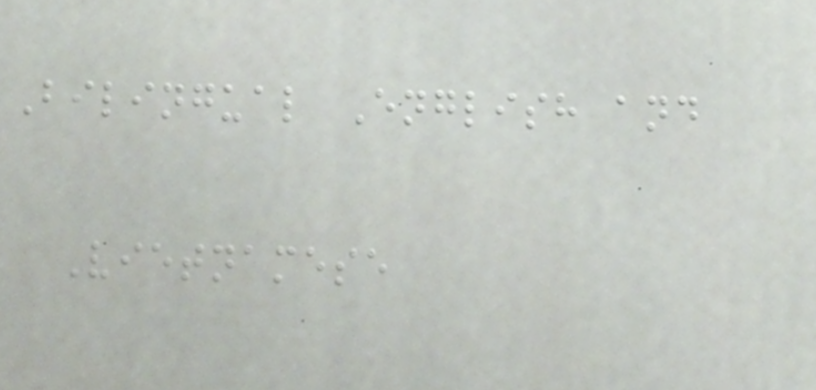Bilingual English and
Vietnamese
